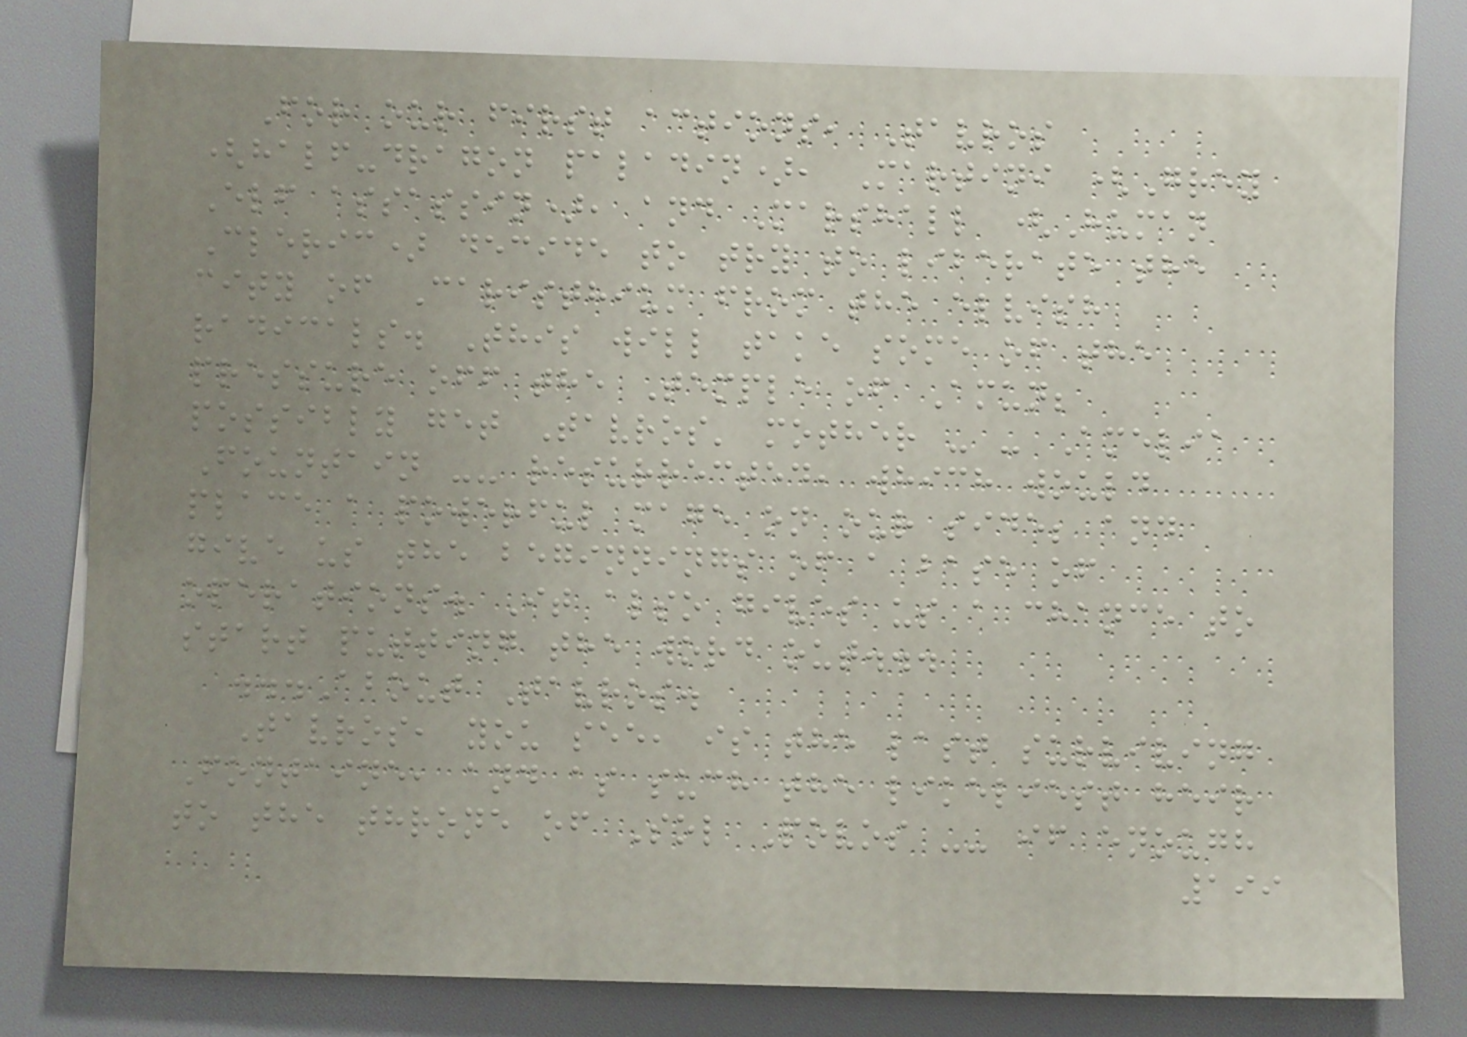For our first actions, Tavros
(half-dragon paladin), Martini (Grey
Elf assassin), and Marshall (Human
Cleric) decide to try to liberate the
city of Caristhium from the elvish
radicals. This will take some of the
pressure off the Temple of Amun;
possibly get Tavros' mother - - Amelia
Fountain -- resurrected, which would
place a powerful mage on our side; and
give us the beginnings of a base of
operations. It also gives us a chance to
start putting the word out...
...About Tavros.
Tavros, you see, is the last surviving
Fontaine, and as such the likeliest heir
to the throne of Sol Povos -- if enough
199
